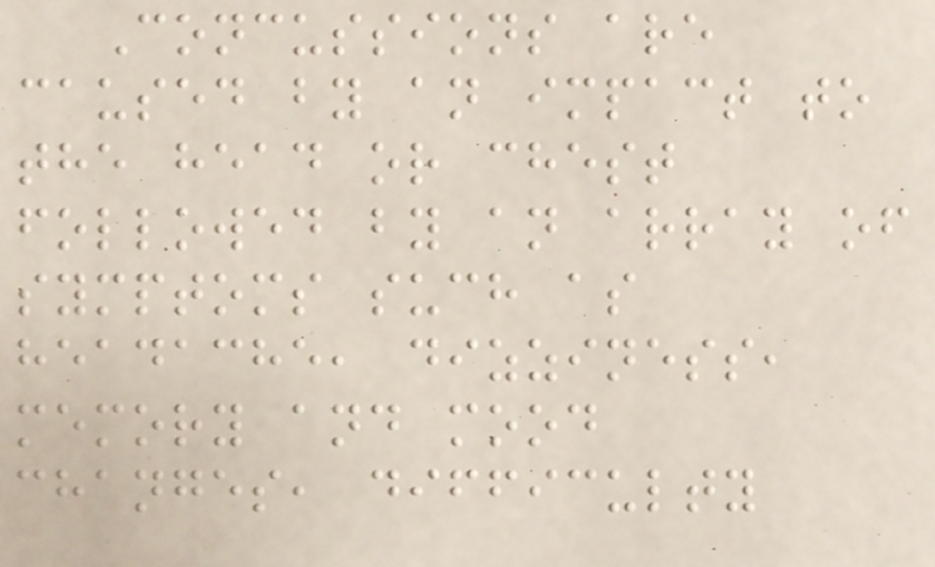Concussions are
caused by an impact to
the head or chest
followed by an array of
symptoms such as
headache, dizziness,
memory and mood
changes, difficulty
